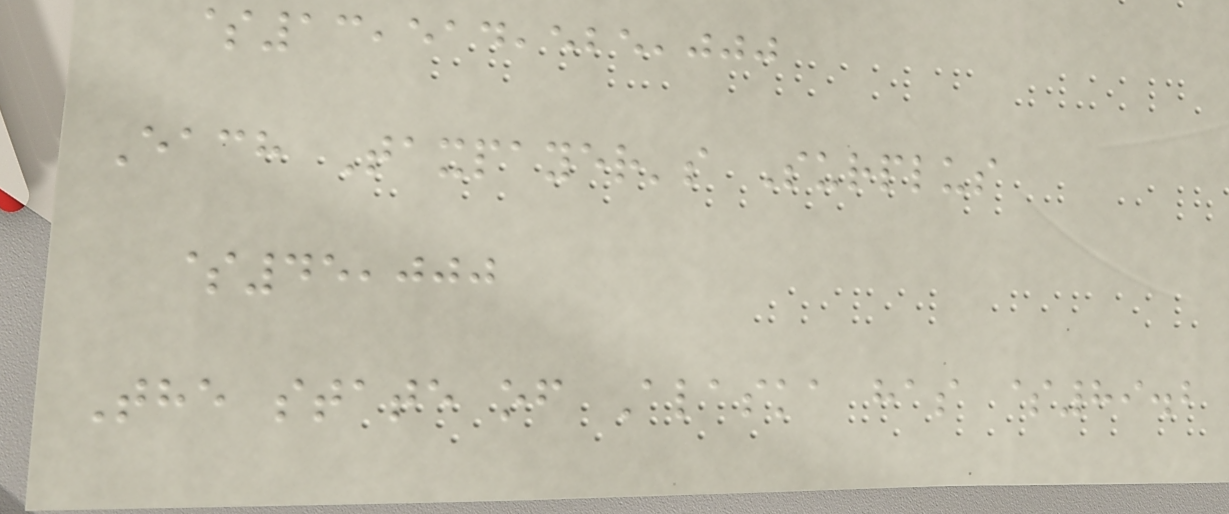$13,514,525,000
Each Taxpayer's Surplus
$45,000
The state of Alaska has $89.2
